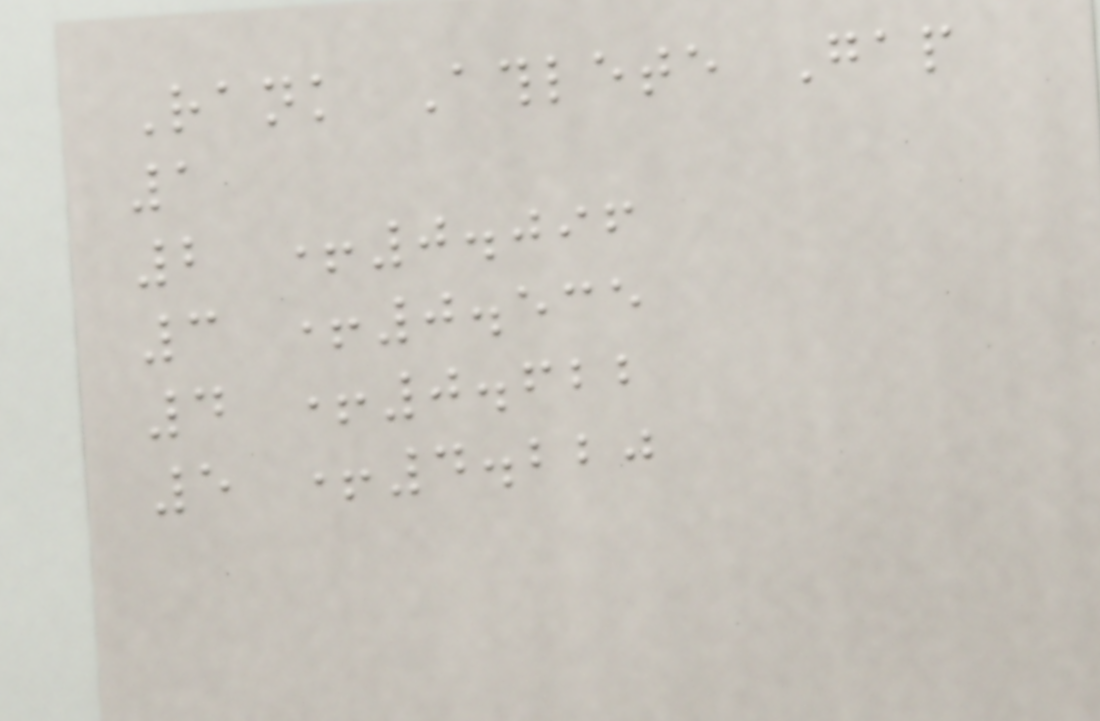Rank Athlete Gap
1
2 +0.096
3 +0.535
4 +0.622
5 +4.220
